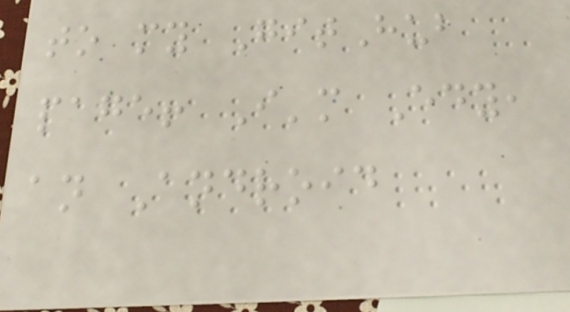to my GitHub
page! I'm Edy,
an Android
